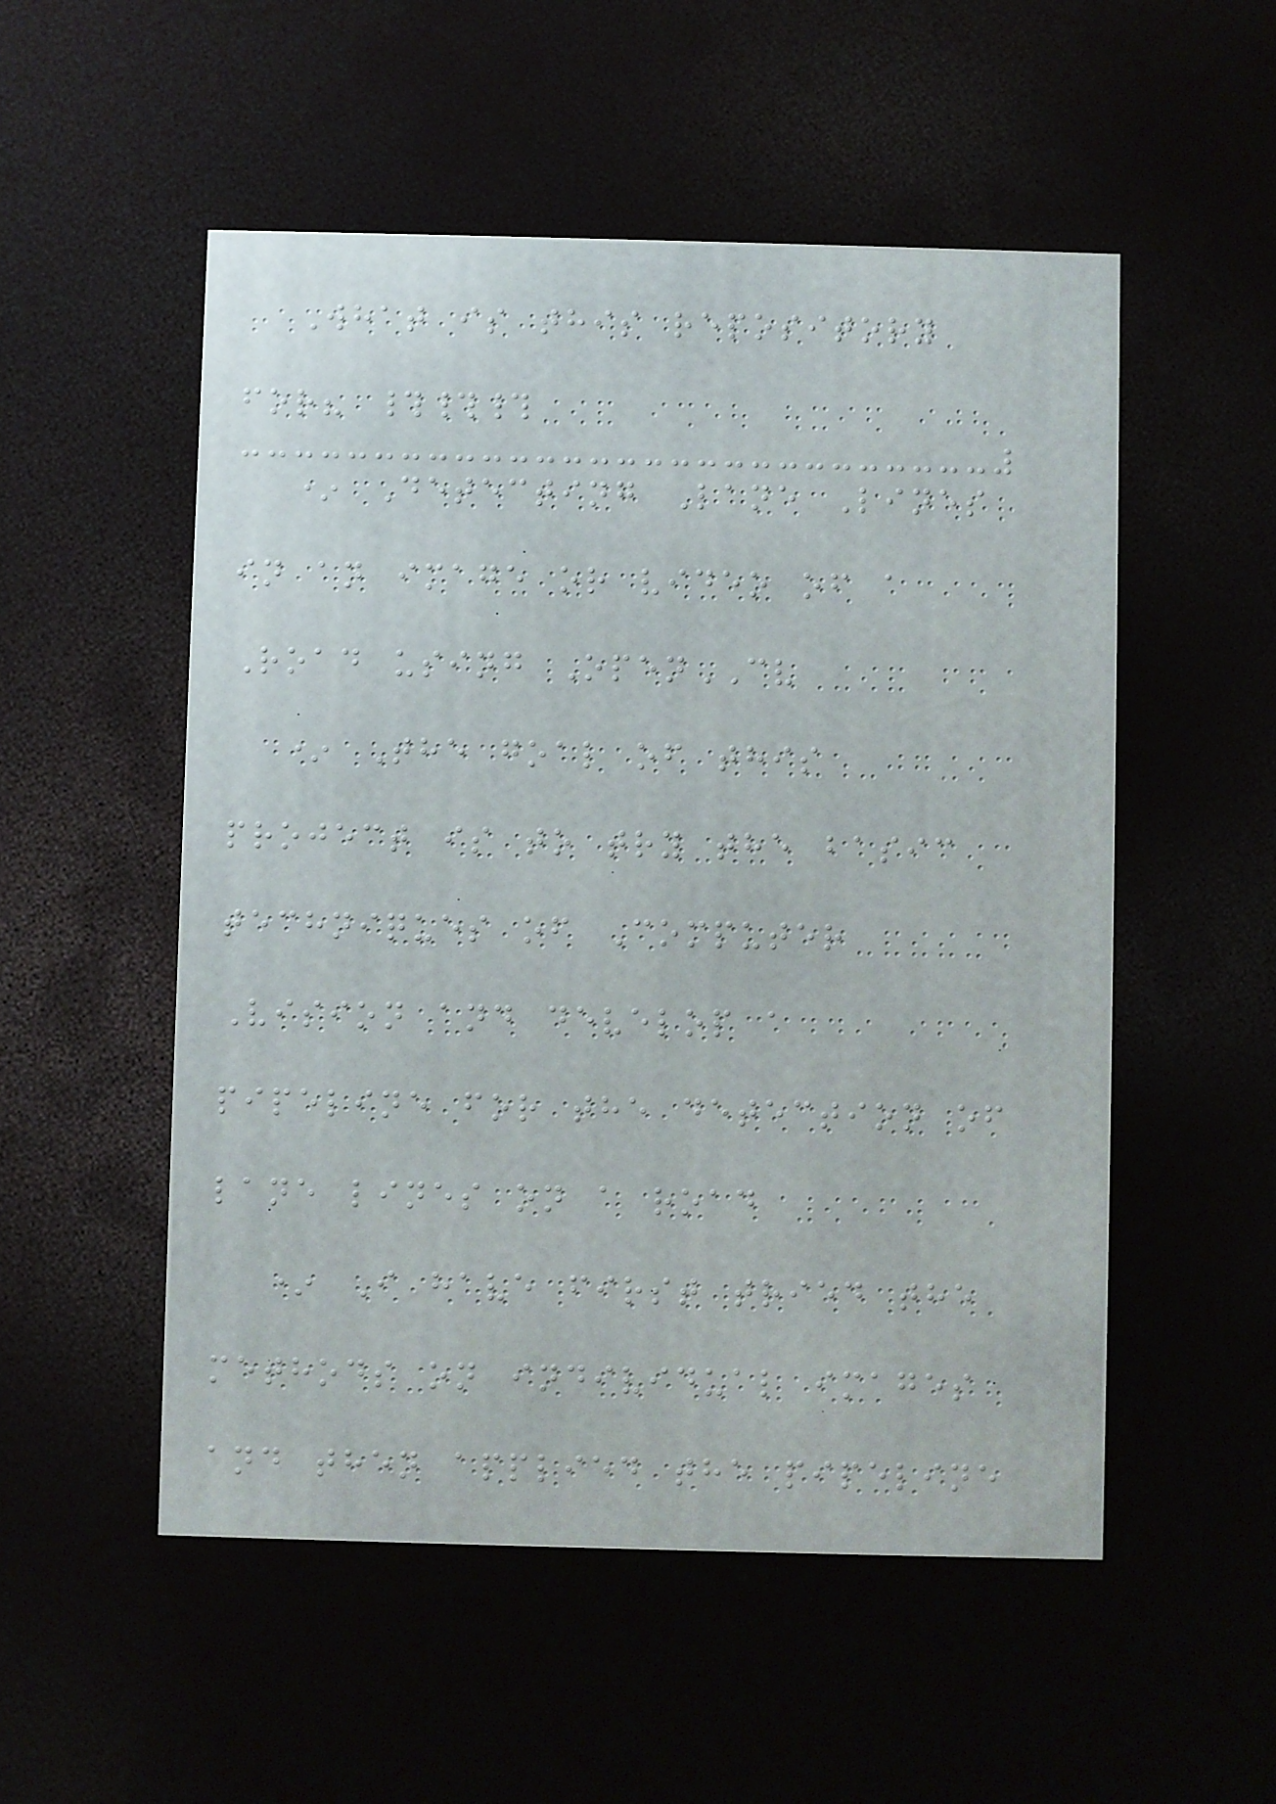What is this repository
for? ###
* Detecting Lane Lines
in an image or video of a
Road using OpenCV
* The goal of this
project is to try the basic
techniques of Computer
Vision and develop a
pipeline for the detection of
lane lines on a road
* I have first tried the
methods on individual images
and then applied the pipeline
